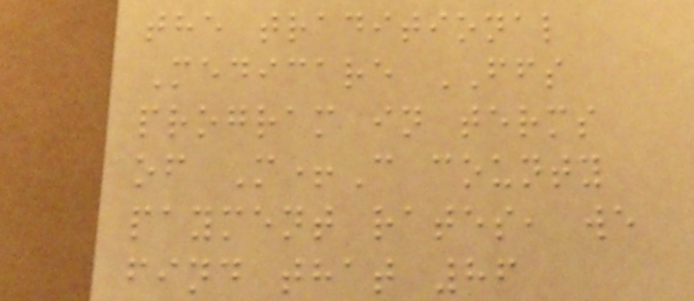the traditional
Medicare FFS
program in terms
of M+C county
payment rates, we
find that 86
